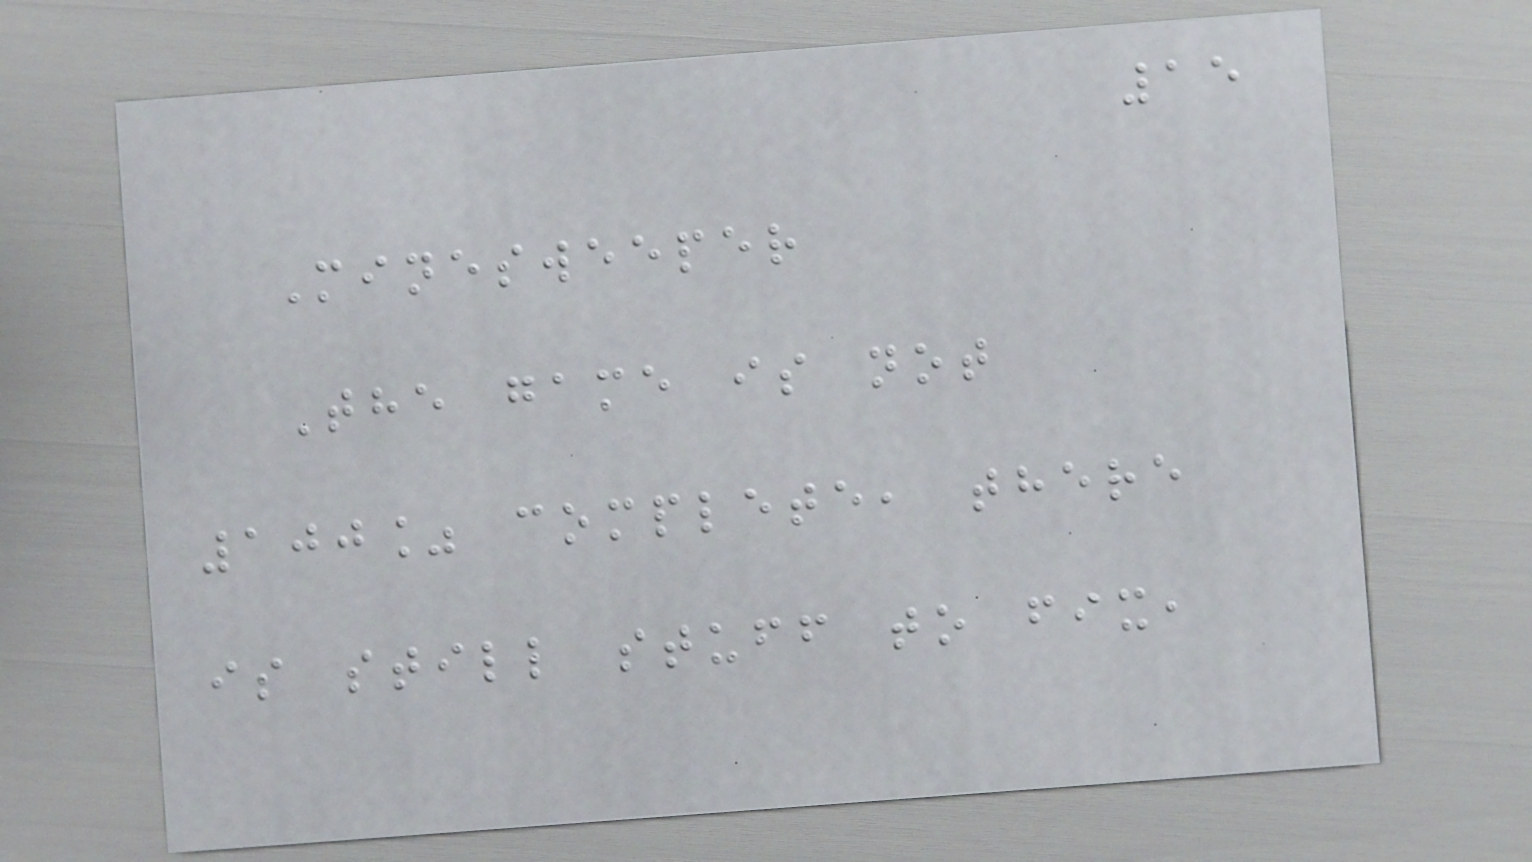15
Minesweeper
The game is not
100% complete, there
is still stuff to fix,
